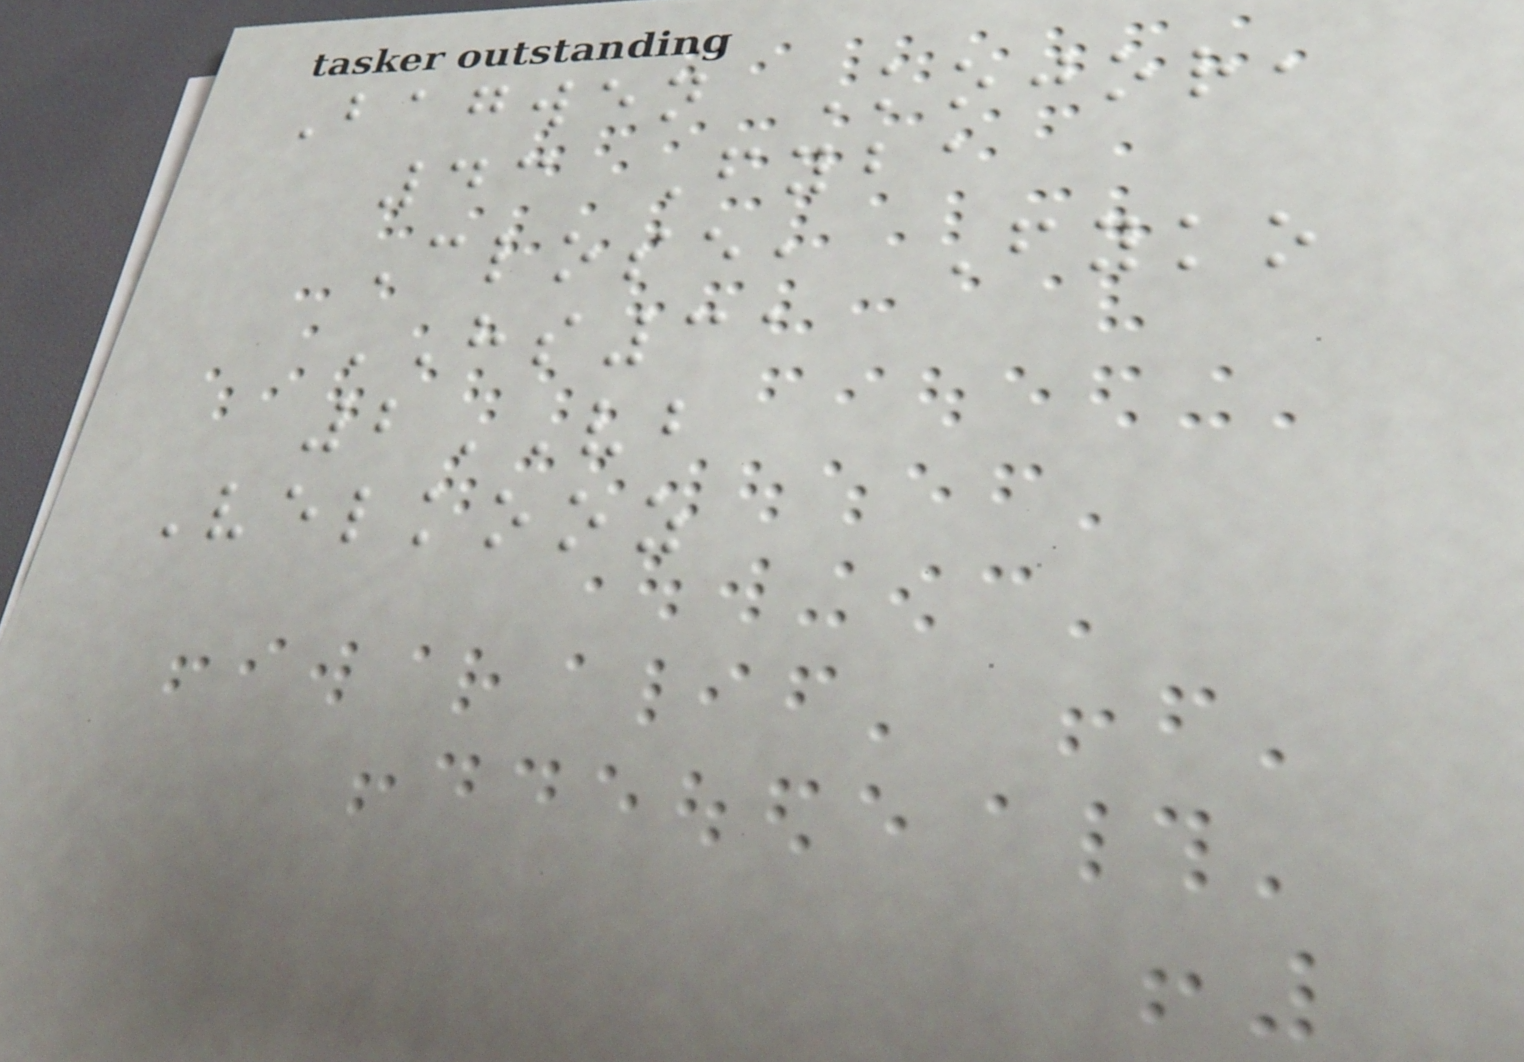Bagwen Kojor,
43 Fyba
Close, Fyko
HS31
2VB
Velkooz
